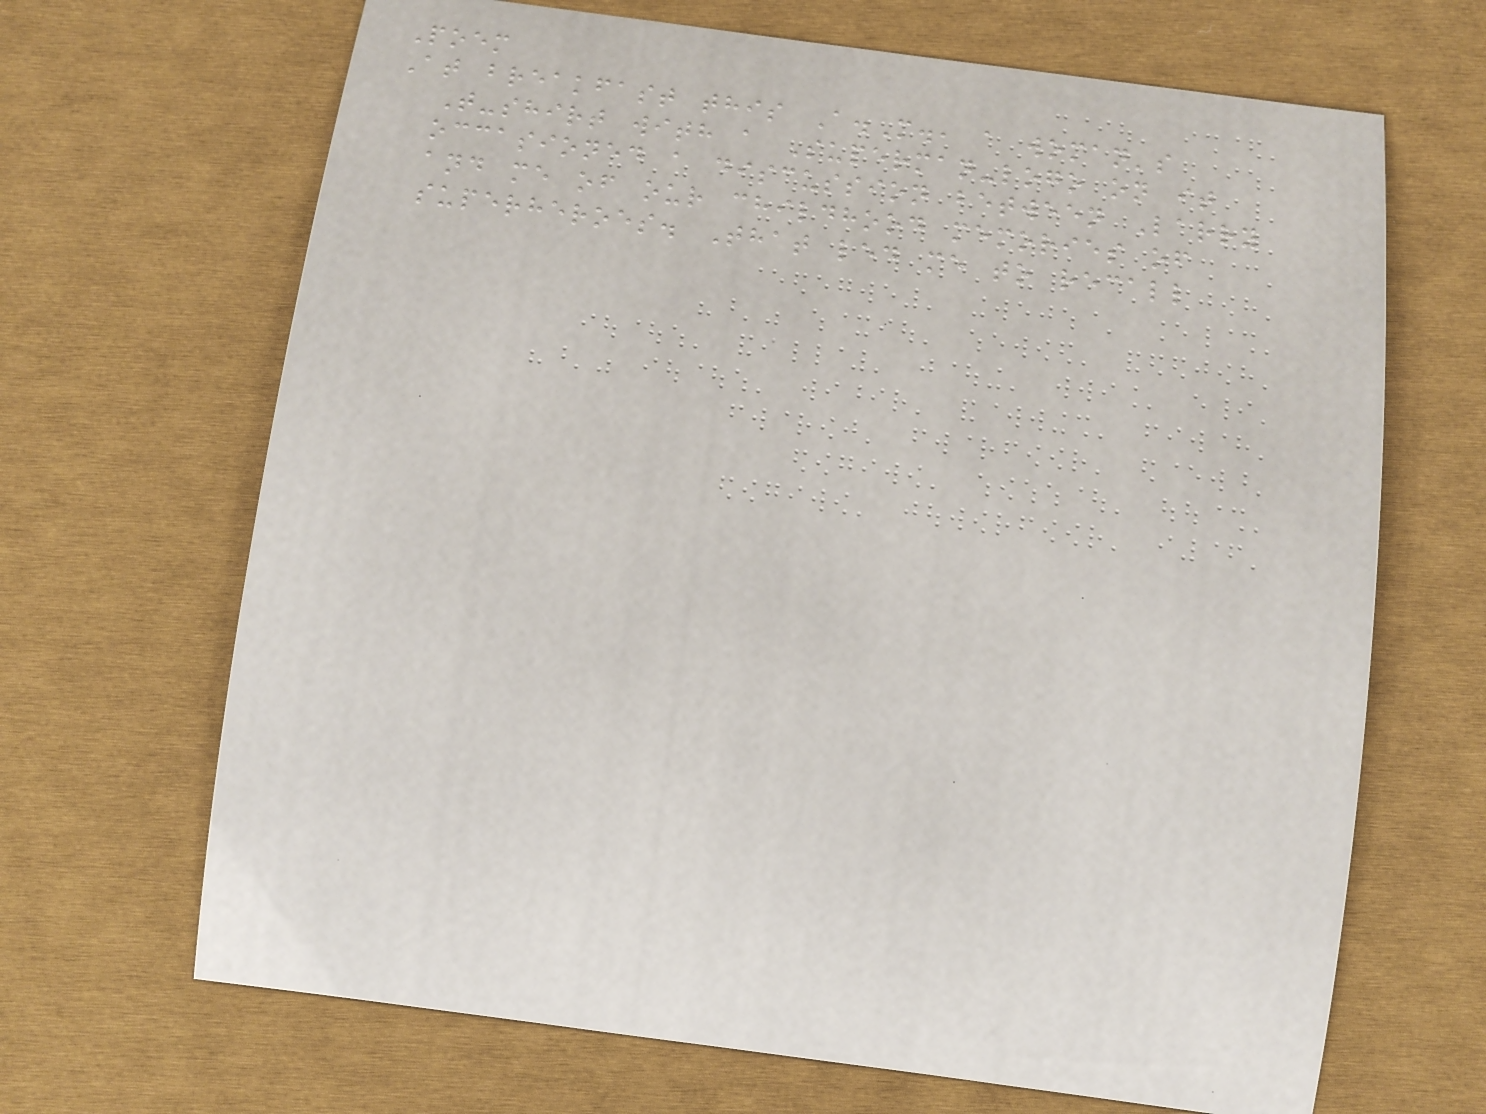Poem
At breakfast this A.M., a woman's
T-shirt with a Superman-logo on it
occasioned a discussion between Larry
and me of our childhood memories of
superheroes. That led me to recall
